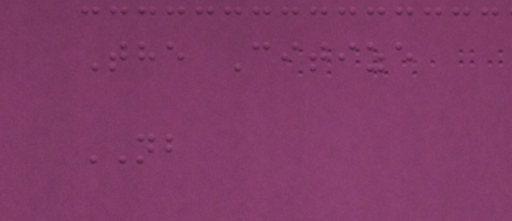The Citize
NB
